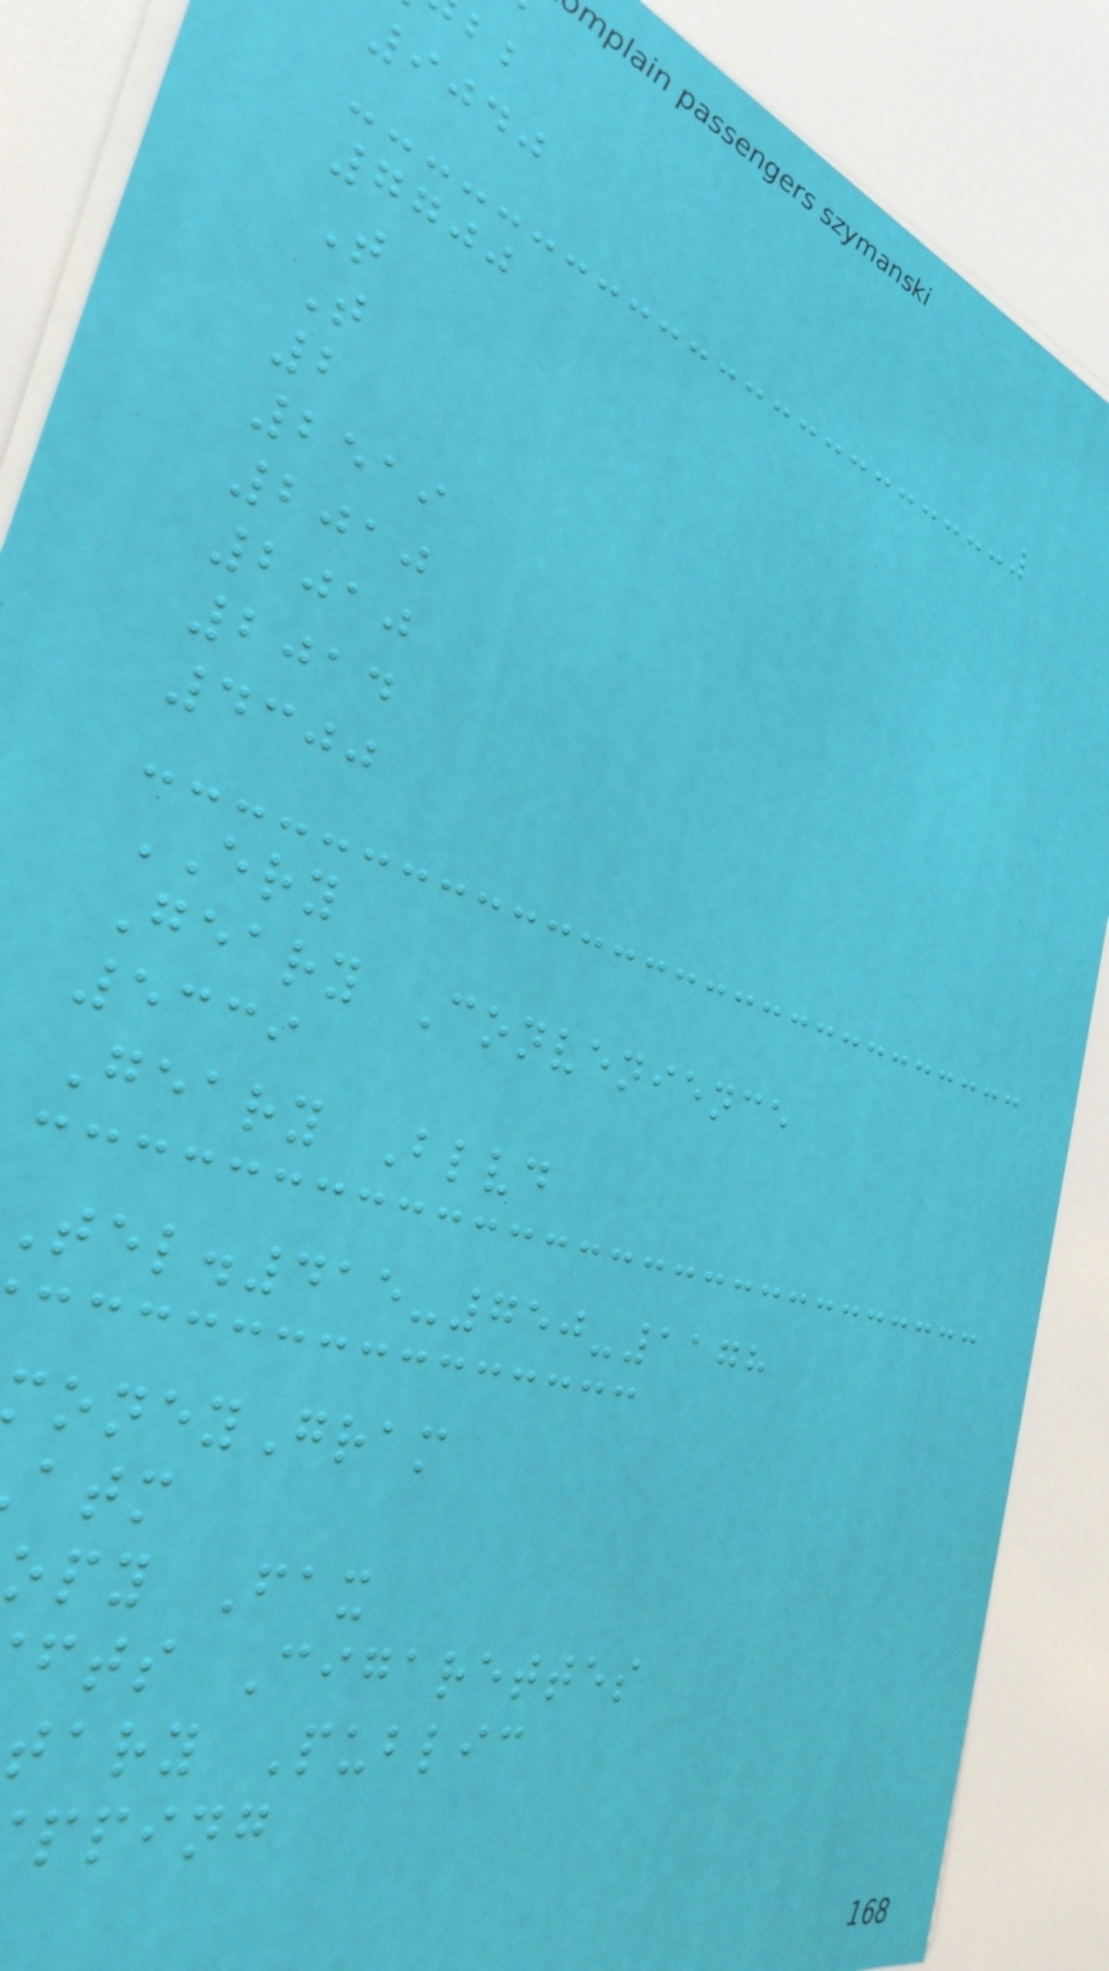9040
7700
T
T
2
2519
2010
2010
2014
4300
ERY
Geary Convenience
5339
Geary Blvd
tel.415-750-1178
oneyGram
opy Fax
fts Cigarettes
tary Public
pping
